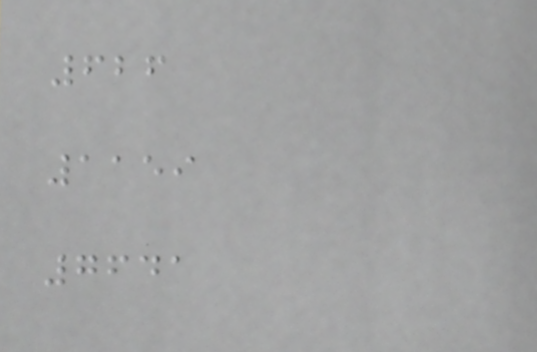626
1159
7641
